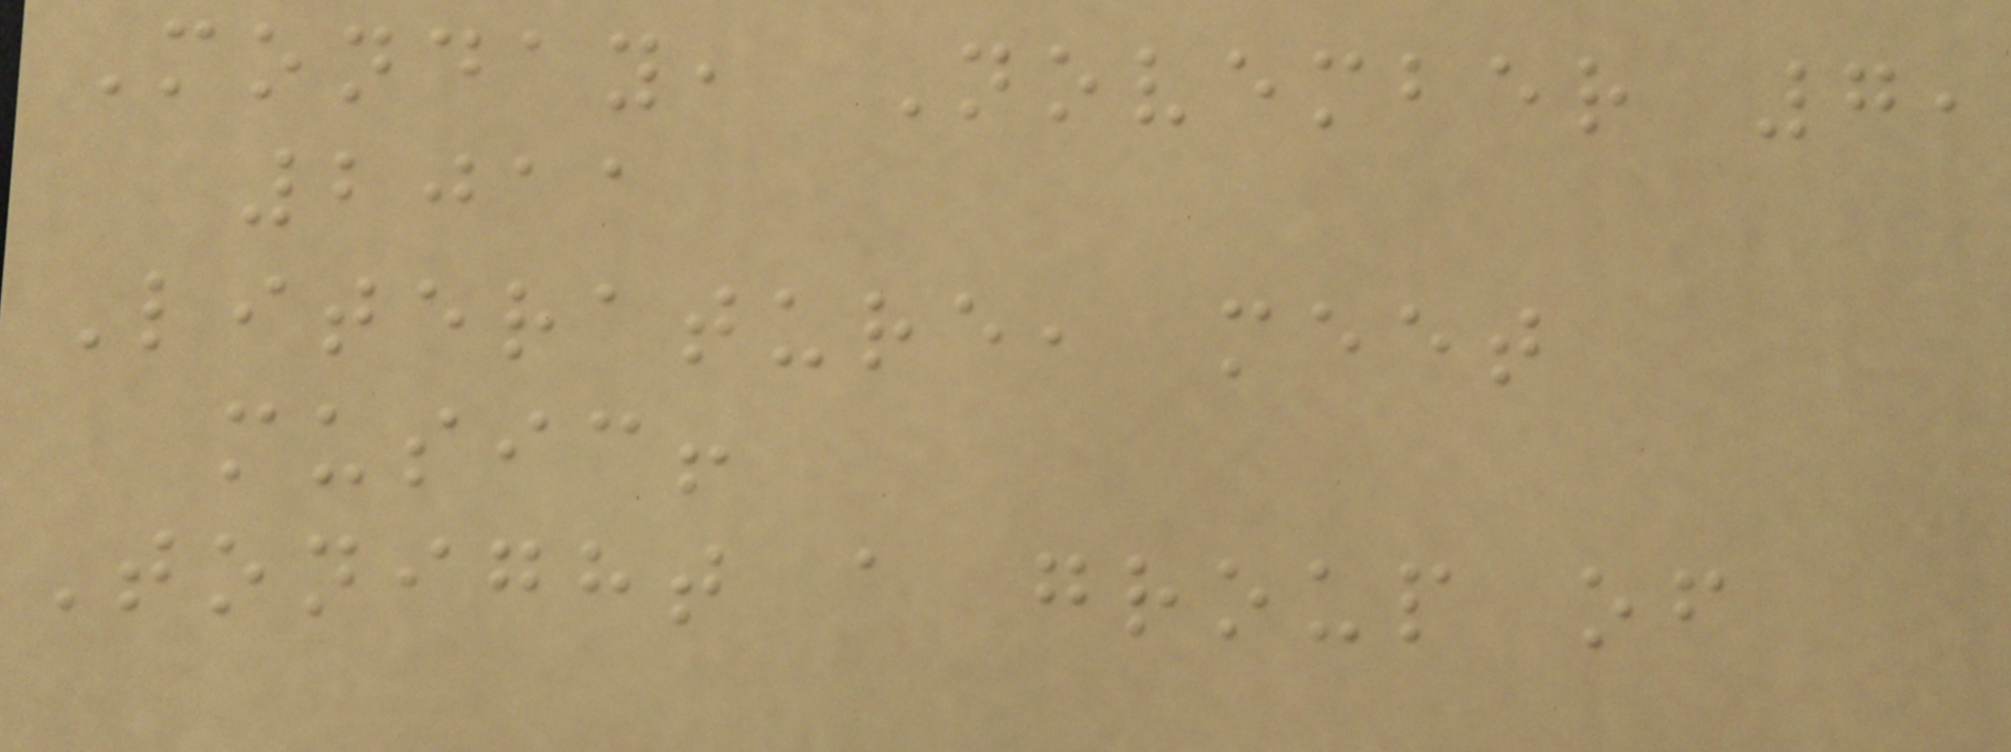Monday, November 7,
2011
Literature, meet
music!
Tonight a group of
